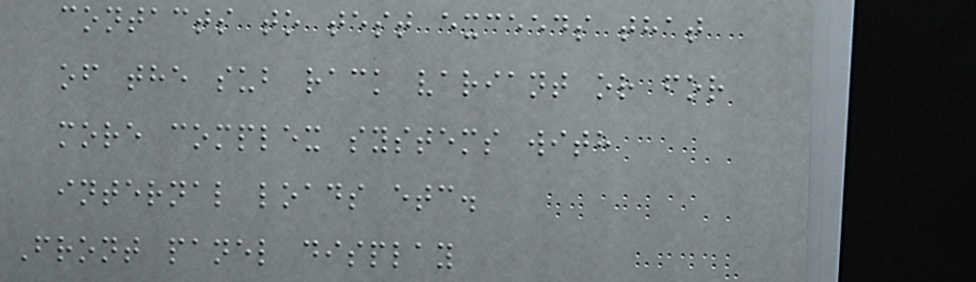contacts to test exceeds that
of the sub rack variant or for
more complex systems with
internal loads etc.
Front panel display
